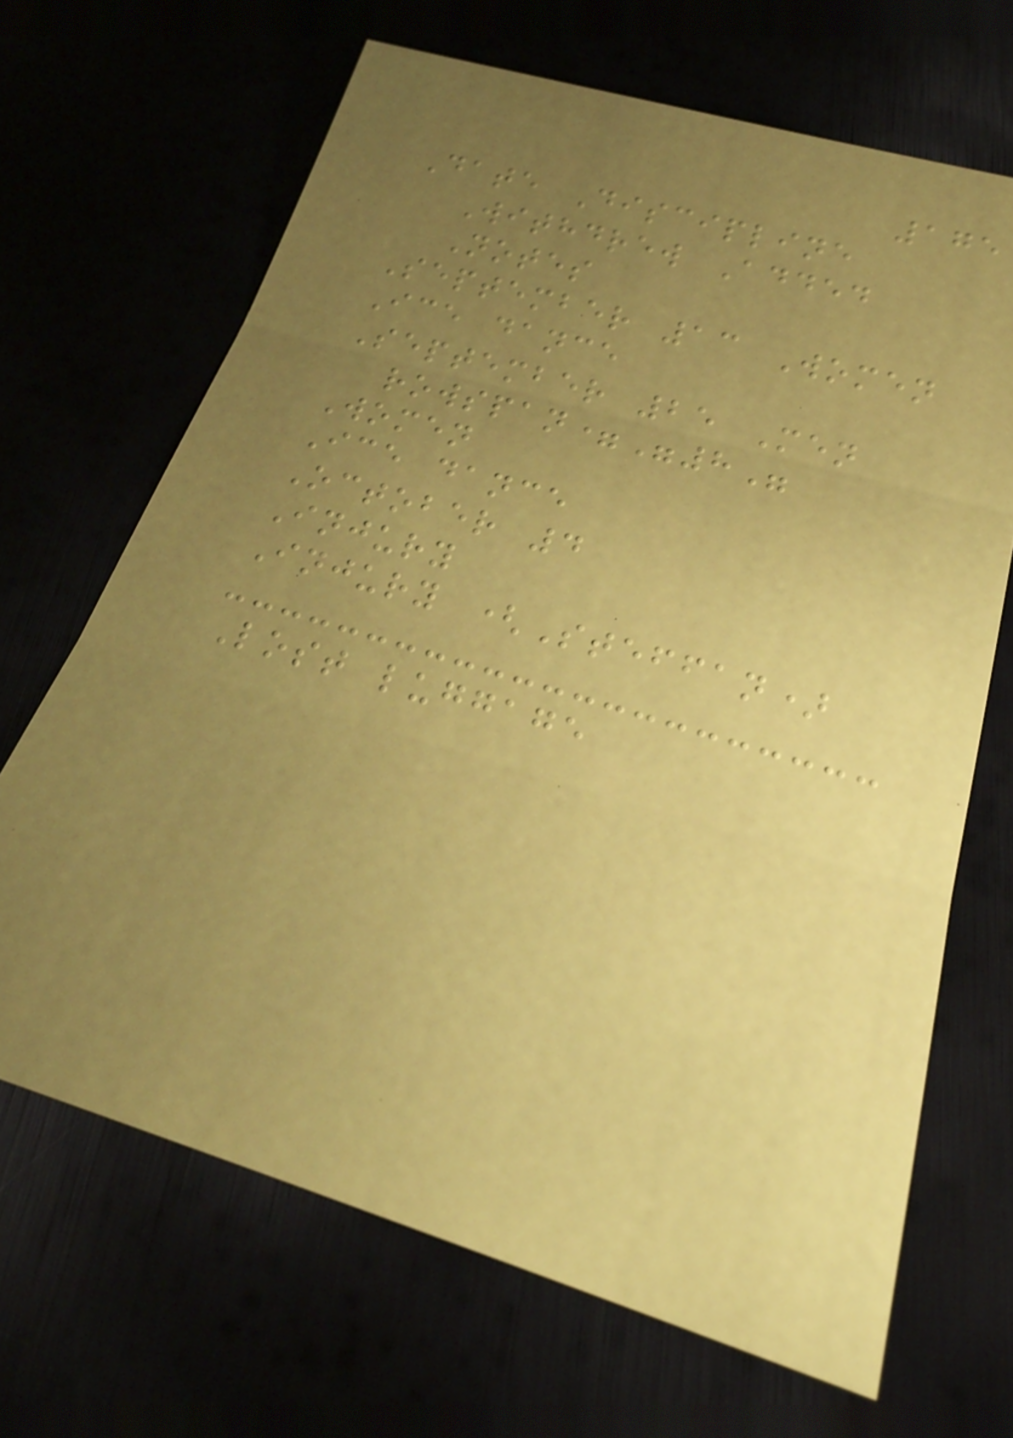175
Date Discipline
Withdrew Added
Notes
September 13 Women
Ice dance
September 25 Men
rowspan="8"
Women
Ice dance
October 4
Injury
Injury (Steffan)
Lost luggage
